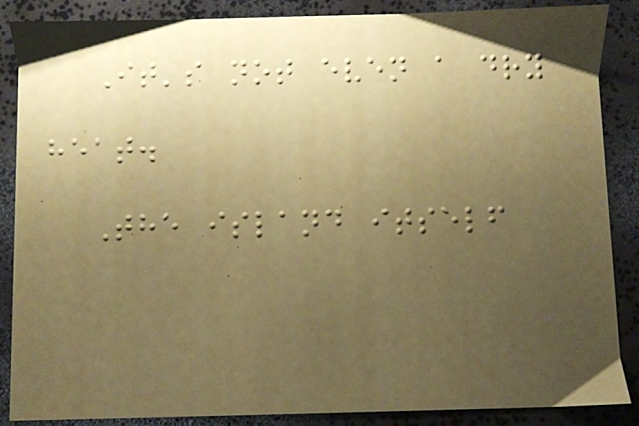It's not even a dry
heat.
The island itself
